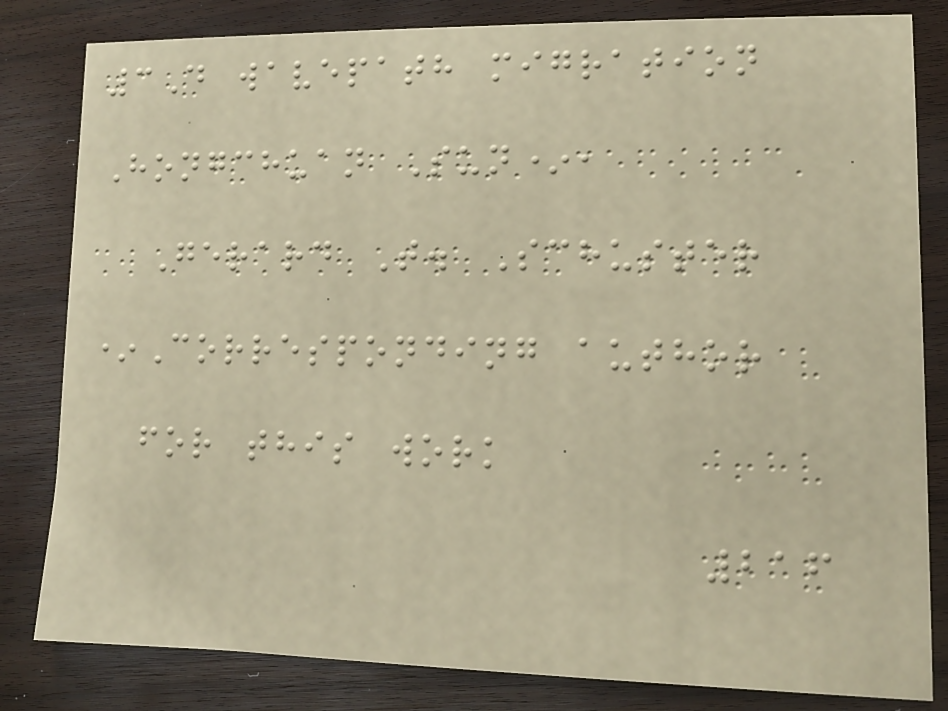3D wavepath migration
Hongchuan Sun*,
Gerard T. Schuster
*Corresponding author
for this work
216
